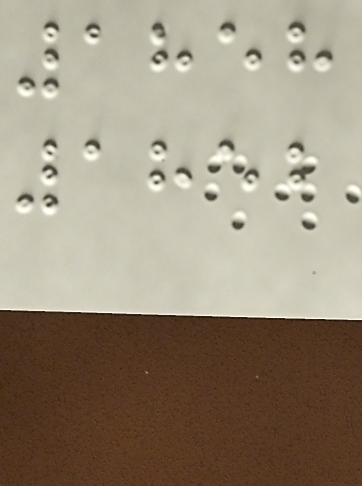1858
1852
